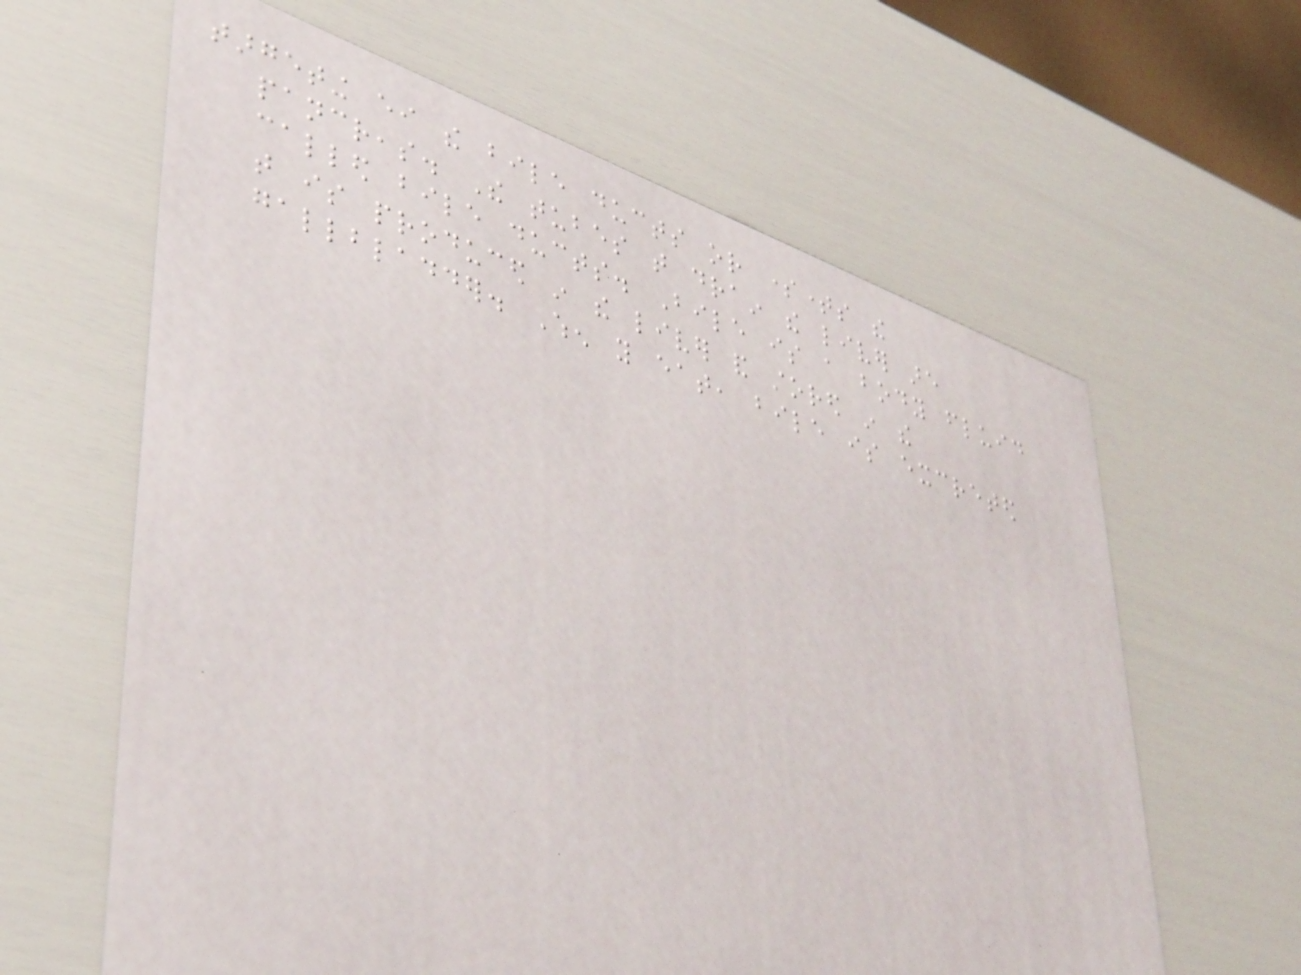targeting either the bile ducts or sometimes the
pancreas. The tubes that drain the liver are
called bile ducts. Bile is a body fluid
that is produced in the liver and stored in the
gallbladder. When you eat, bile is excreted
